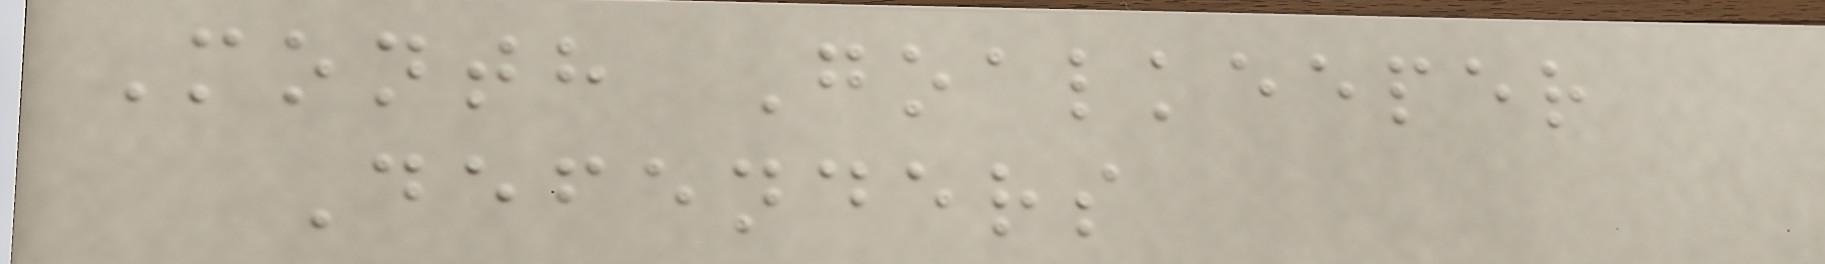Month Goalkeeper
Defenders
